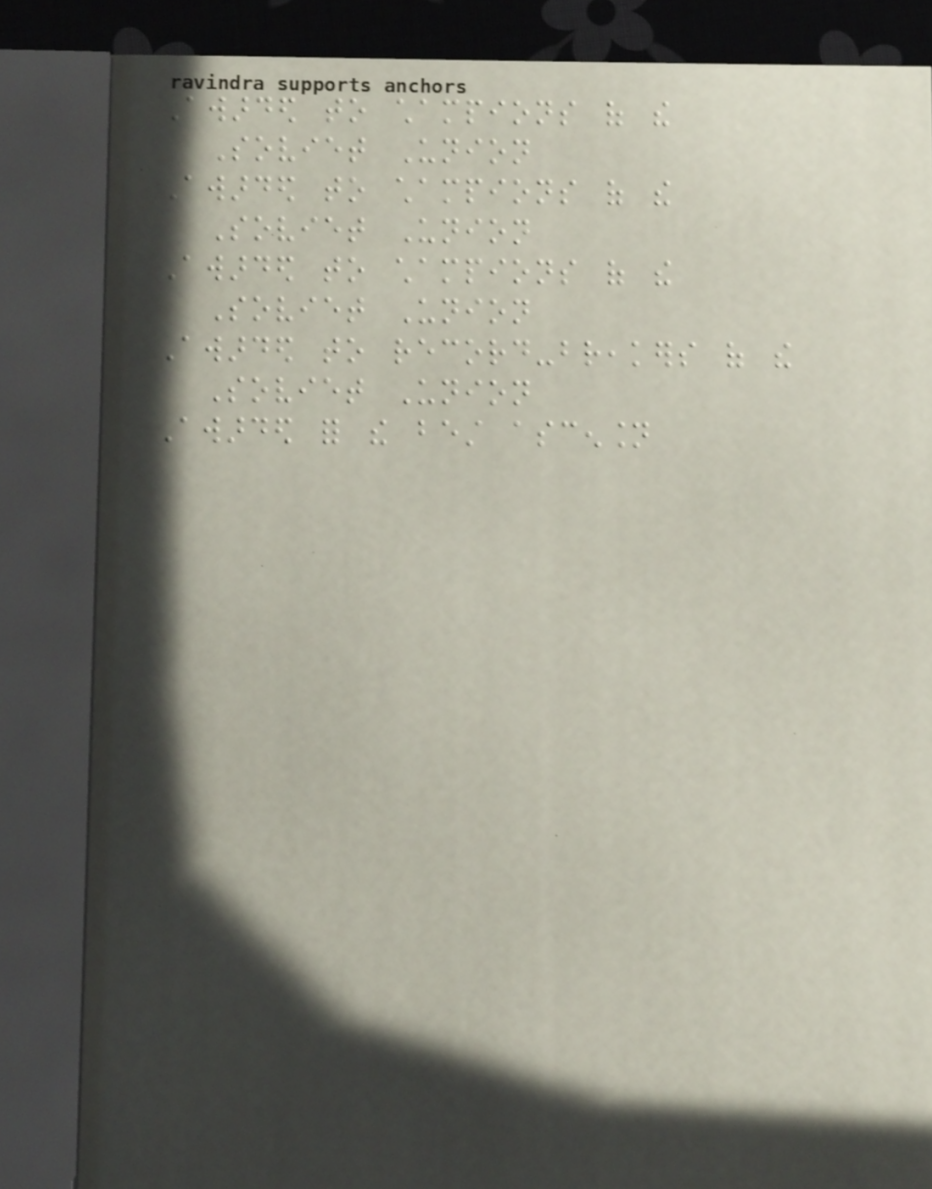Awarded to champions of the
Soviet Union
Awarded to champions of the
Soviet Union
Awarded to champions of the
Soviet Union
Awarded to record-breakers of the
Soviet Union
Awarded for the best ascension
